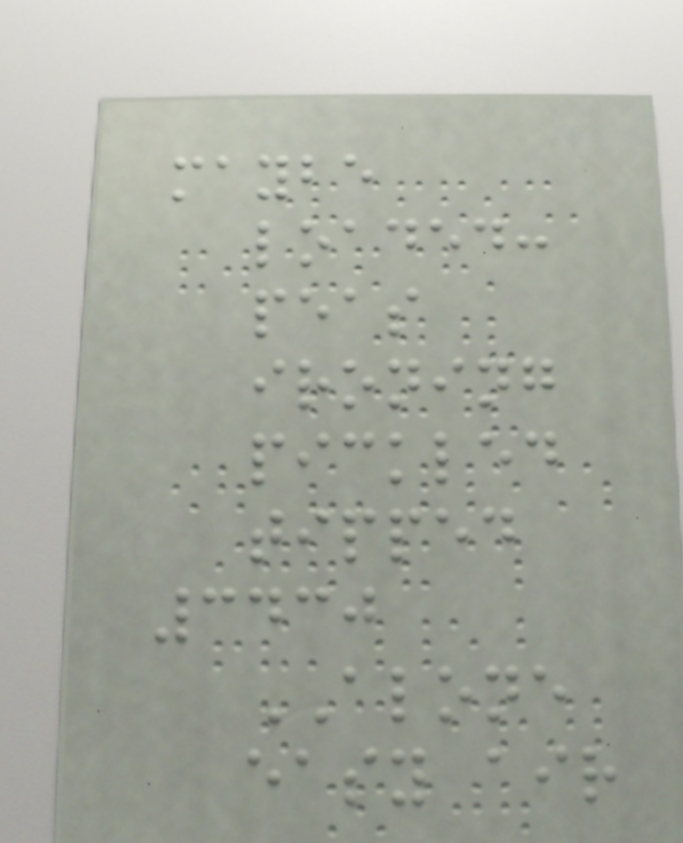maybe
loaded:
peas
ironing
pickled
tipped
3430
ALONE
easy air
